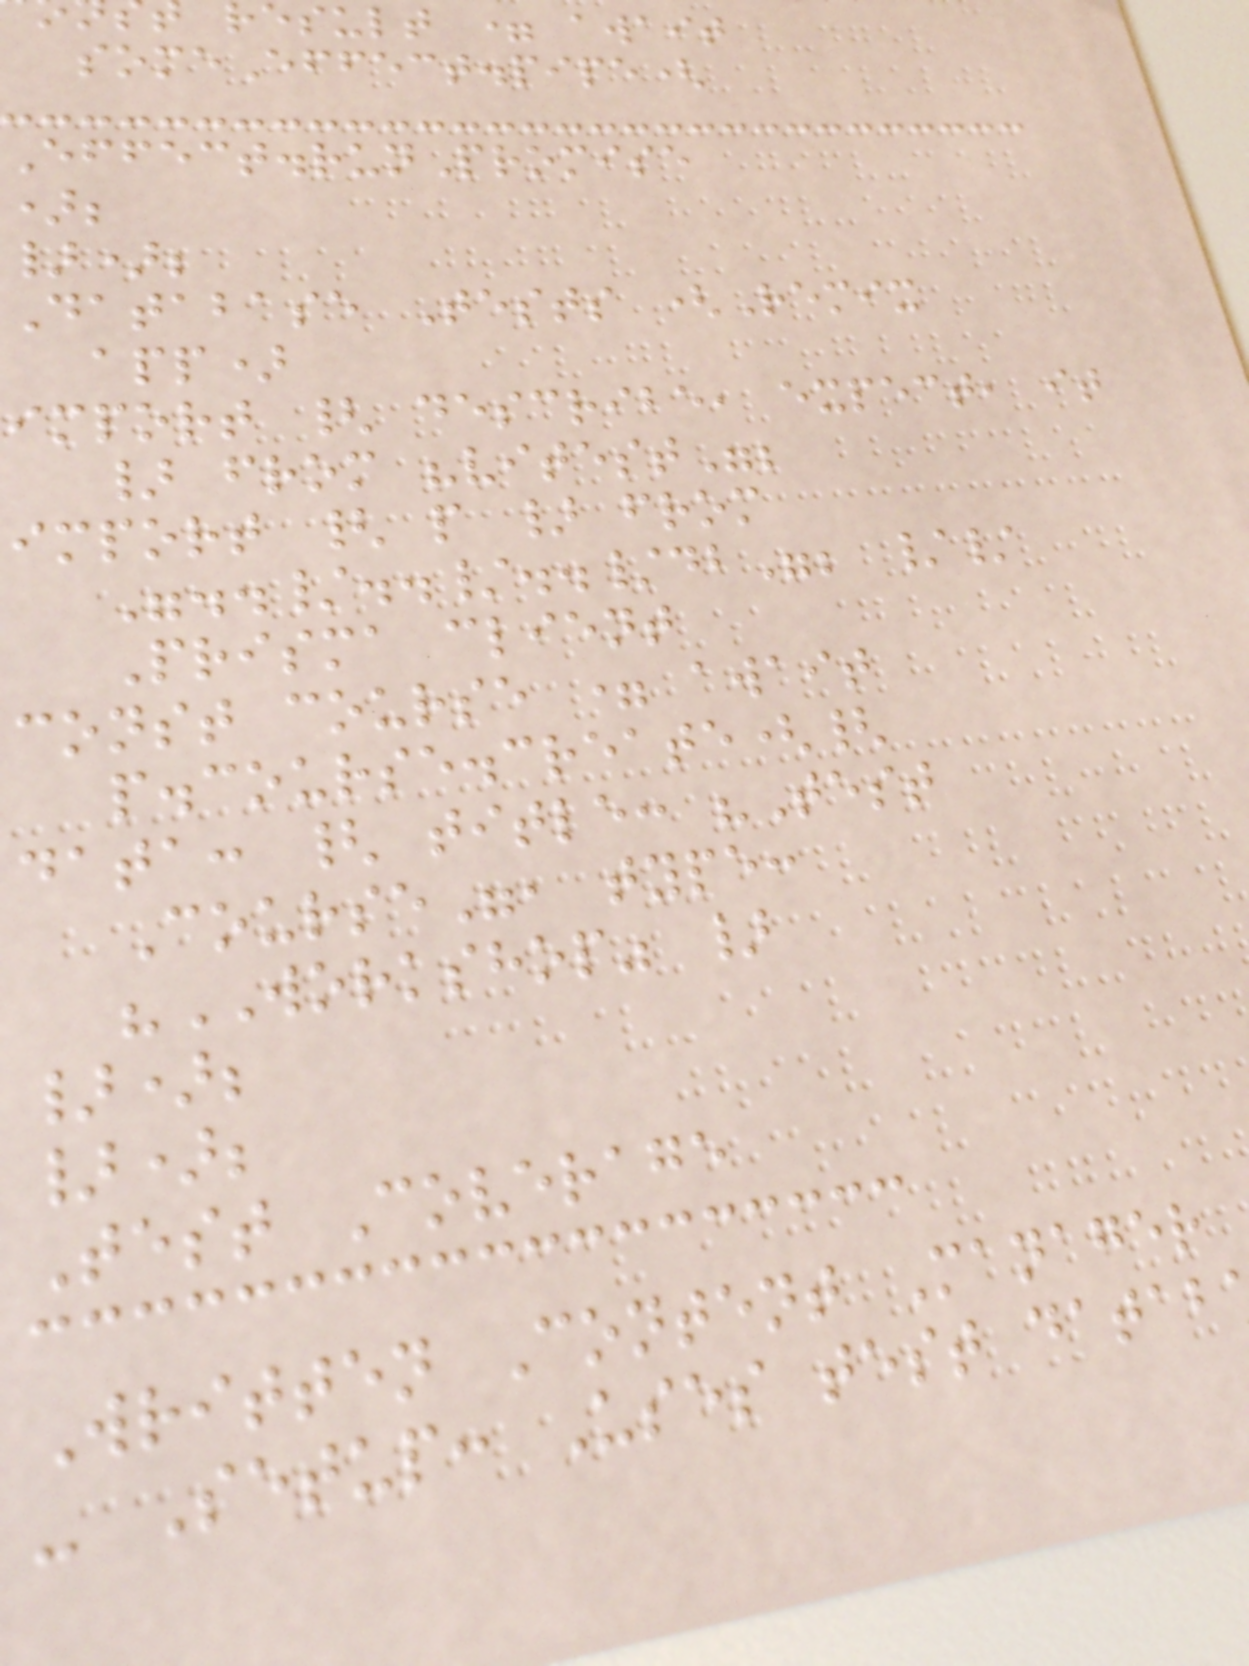esult = await
someEffect.pipe(
Effect.runPromise
);
});
Database Tests (Remix
app)
import { describe, expect, it
} from "vitest";
import { p } from
"../../../db"; //
Prisma client
const course = await
p.course.create({
data: { title: "Test
Course", type:
"WORKSHOP" }
});
});
Test Coverage
Written Content Manager
- Setup: Uses test datab
